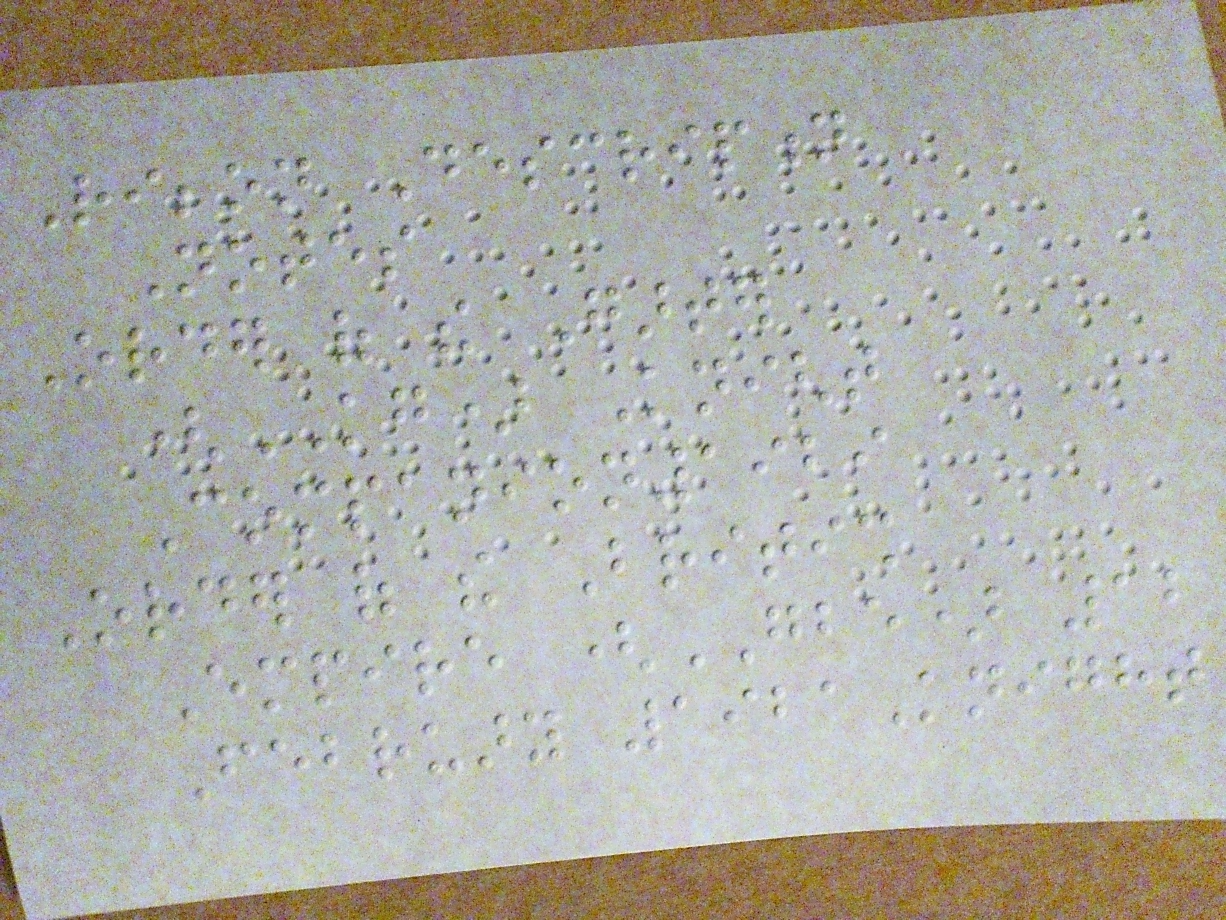Ribbon Description
Notes
Order of the Garter
(KG) Knight
Companion1929
Order of the British
Empire (GBE) 12
February 1921Knight
